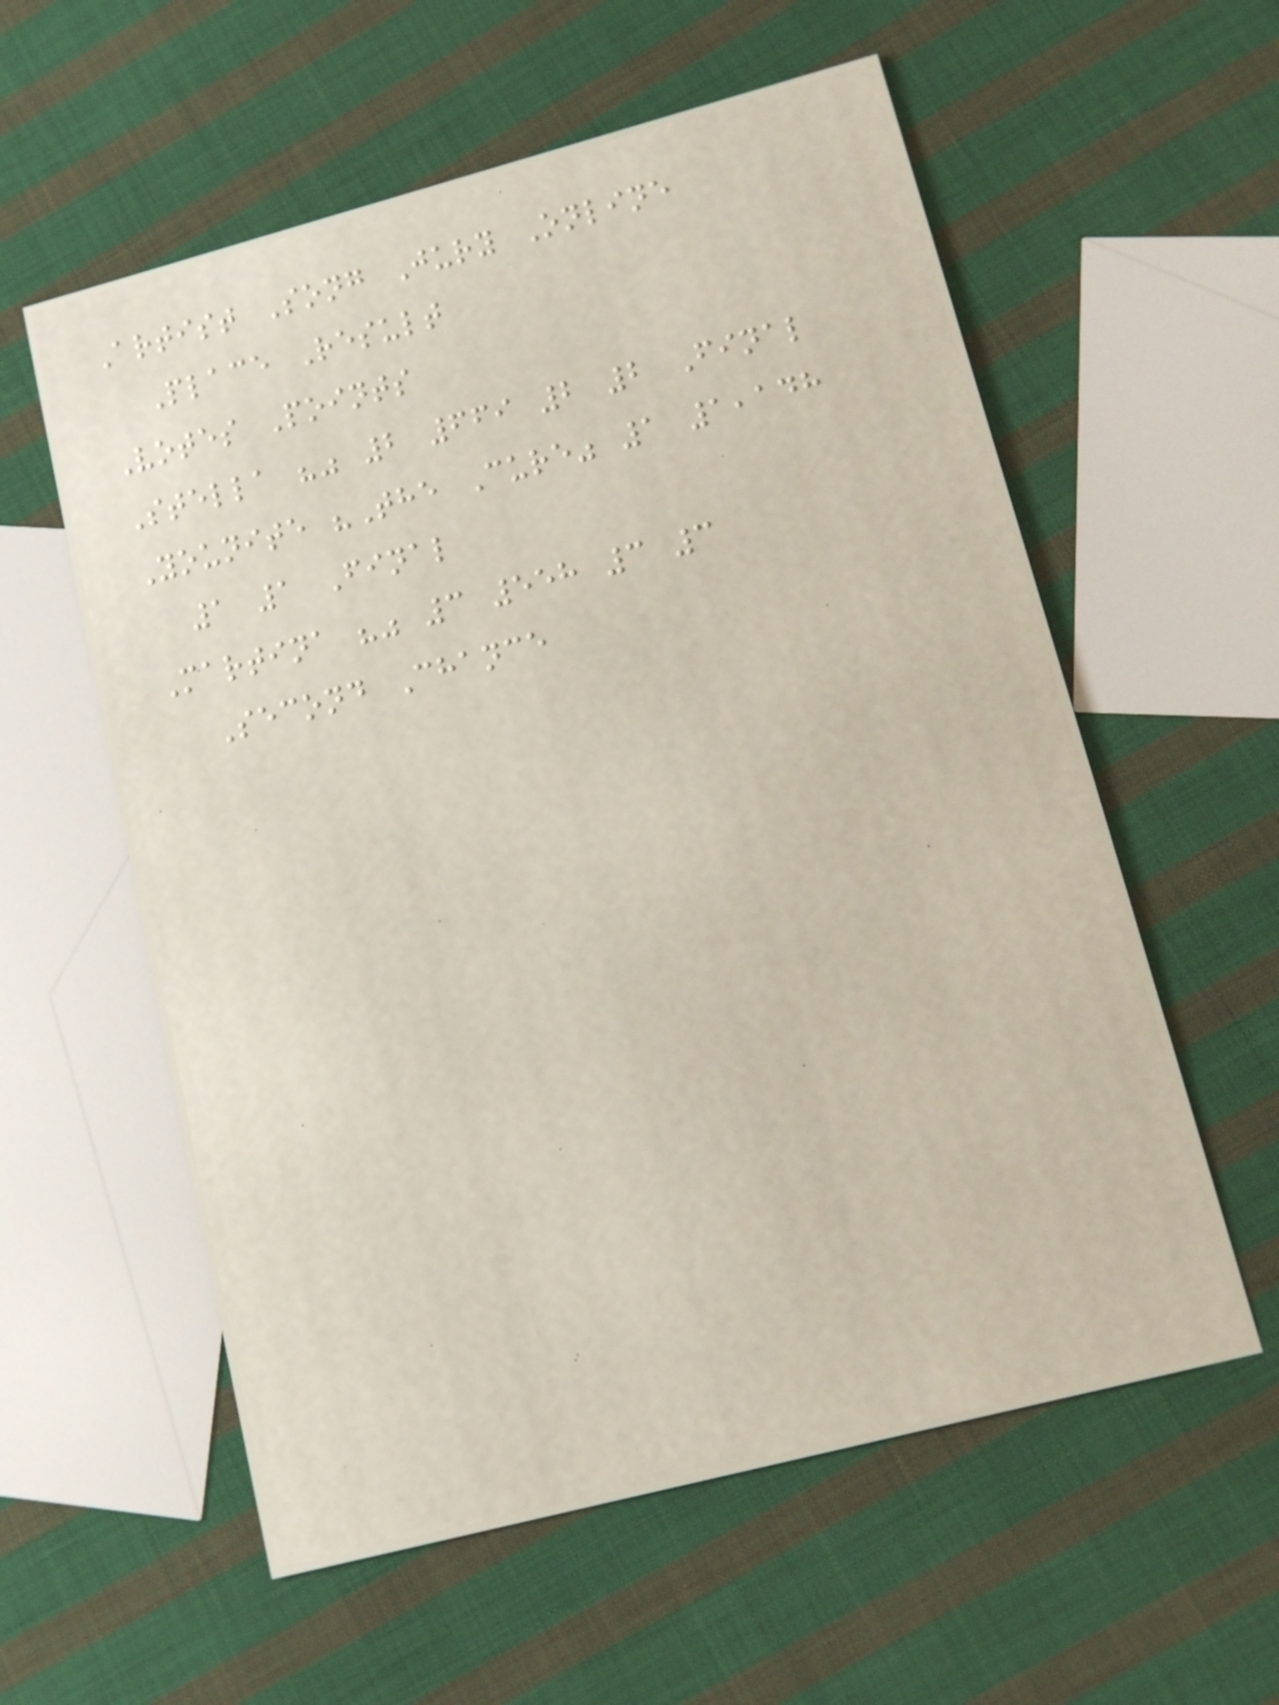Artist Song Jury Online
Place Result
Votes Points
Stella "" 2 669 2 2 Final
Younite "The Cure" 1 1,148
1 1 Final
Martina "" 3 558 3 3
Second Chance
